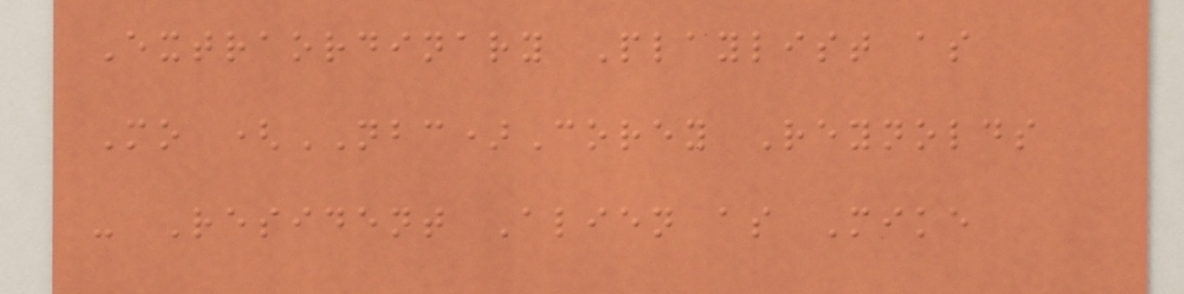Extraordinary Playlist as
Mo (NBC)Corey Reynolds
- Resident Alien as Mike
